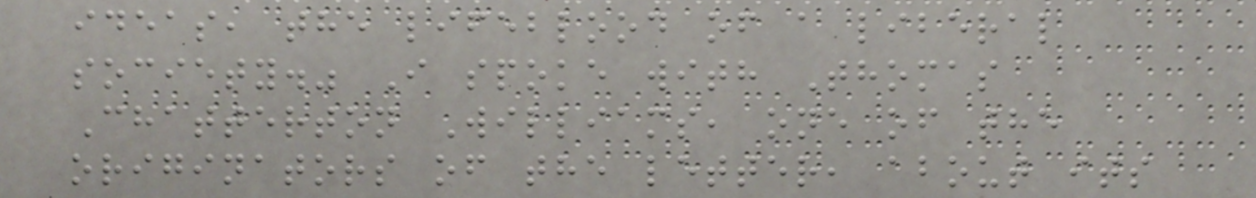ideas, the lifeblood of a liberal
society." I spoke with Thomas
Chatterton Williams, one of the
originators of the letter, about its
